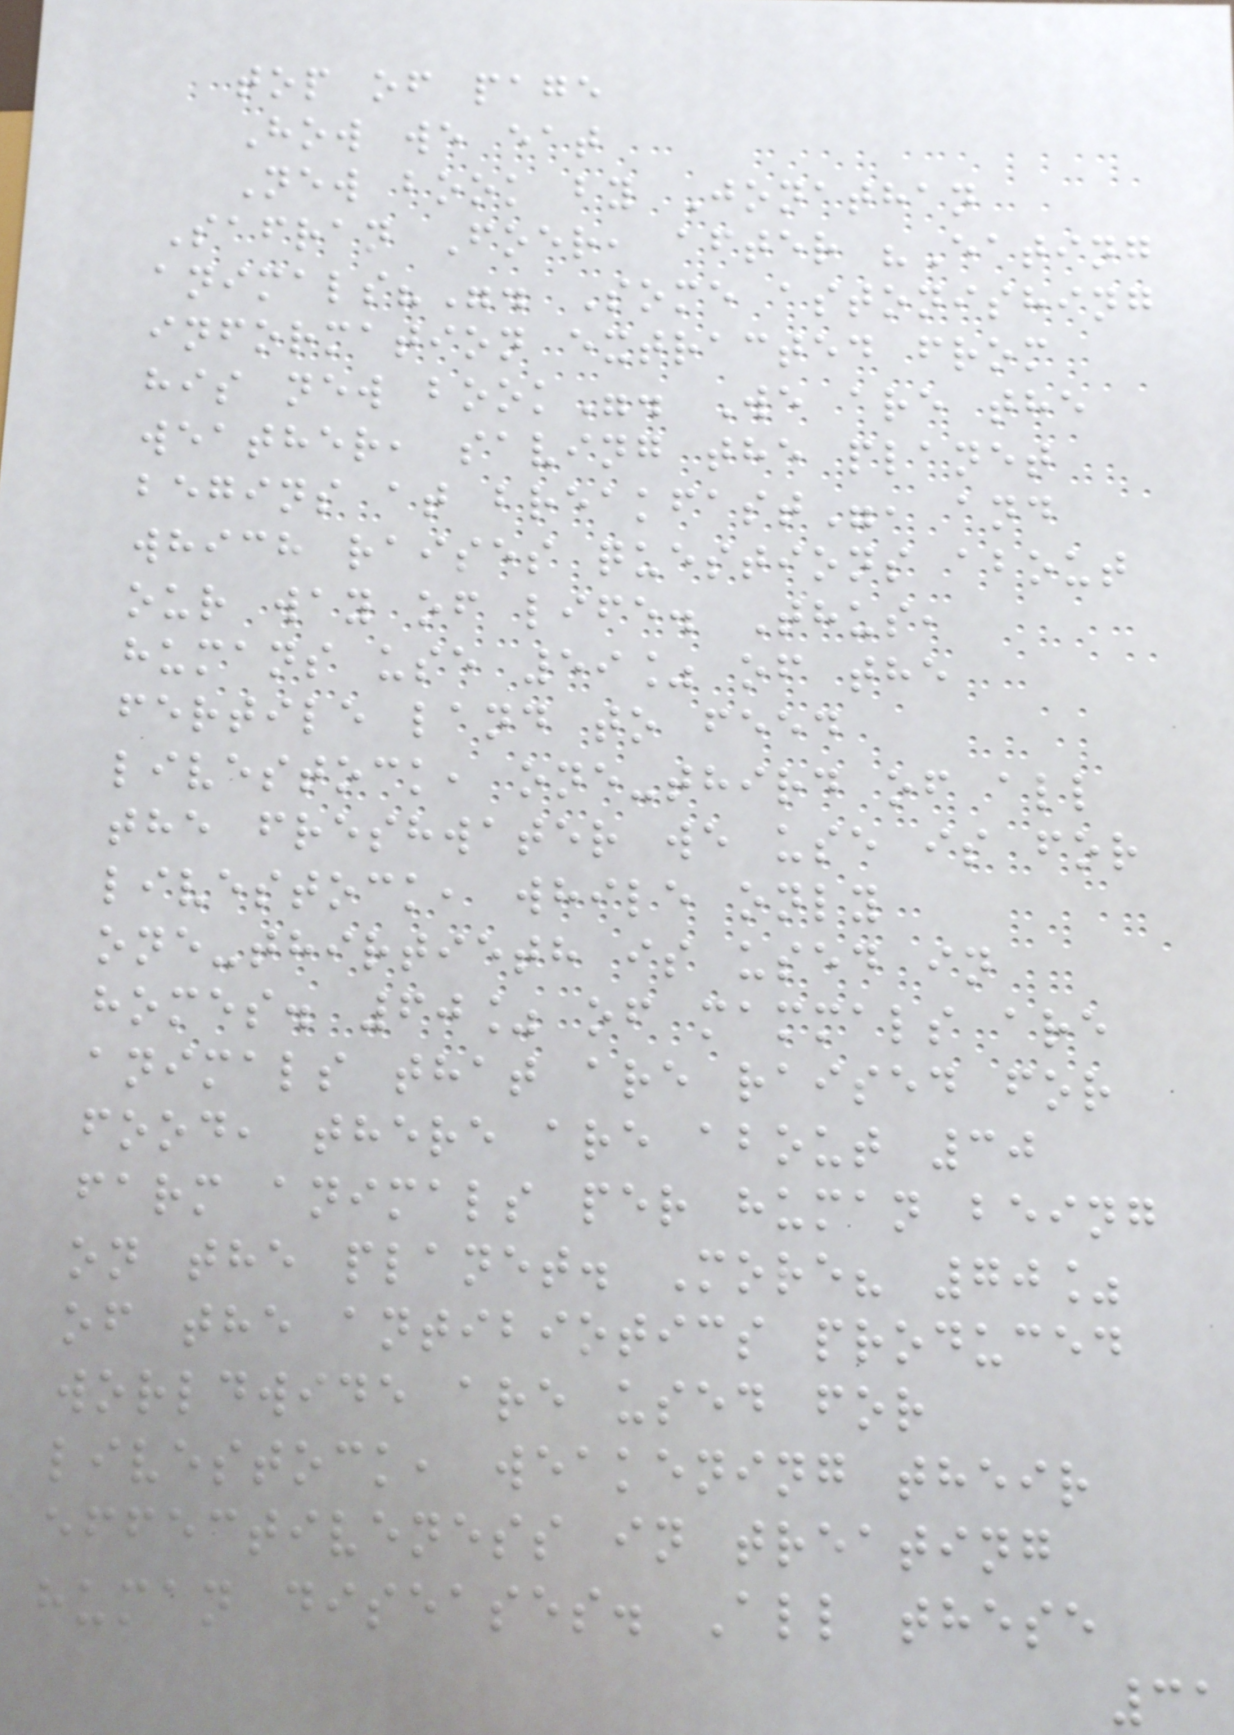top of page
How we eat
New book by Jonathan
Safran Foer, after "Eating
animals?". Some astonishing
information extracted from
his new book". We are the
weather, saving the planet
begins at breakfast", and
which raises questions about
our way of life. Thus,
humans use 59% of the
fertile land to feed
livestock, one-third of all
the freshwater we use is for
livestock, while only
one-thirtieth is used in
homes. 60% of mammals are
animals that are raised for
food, there are about 30
farm animals per human being
on the planet. More? 70%
of the antibiotics produced
worldwide are used for
livestock, weakening their
effectiveness in treating
human diseases. All these
31
